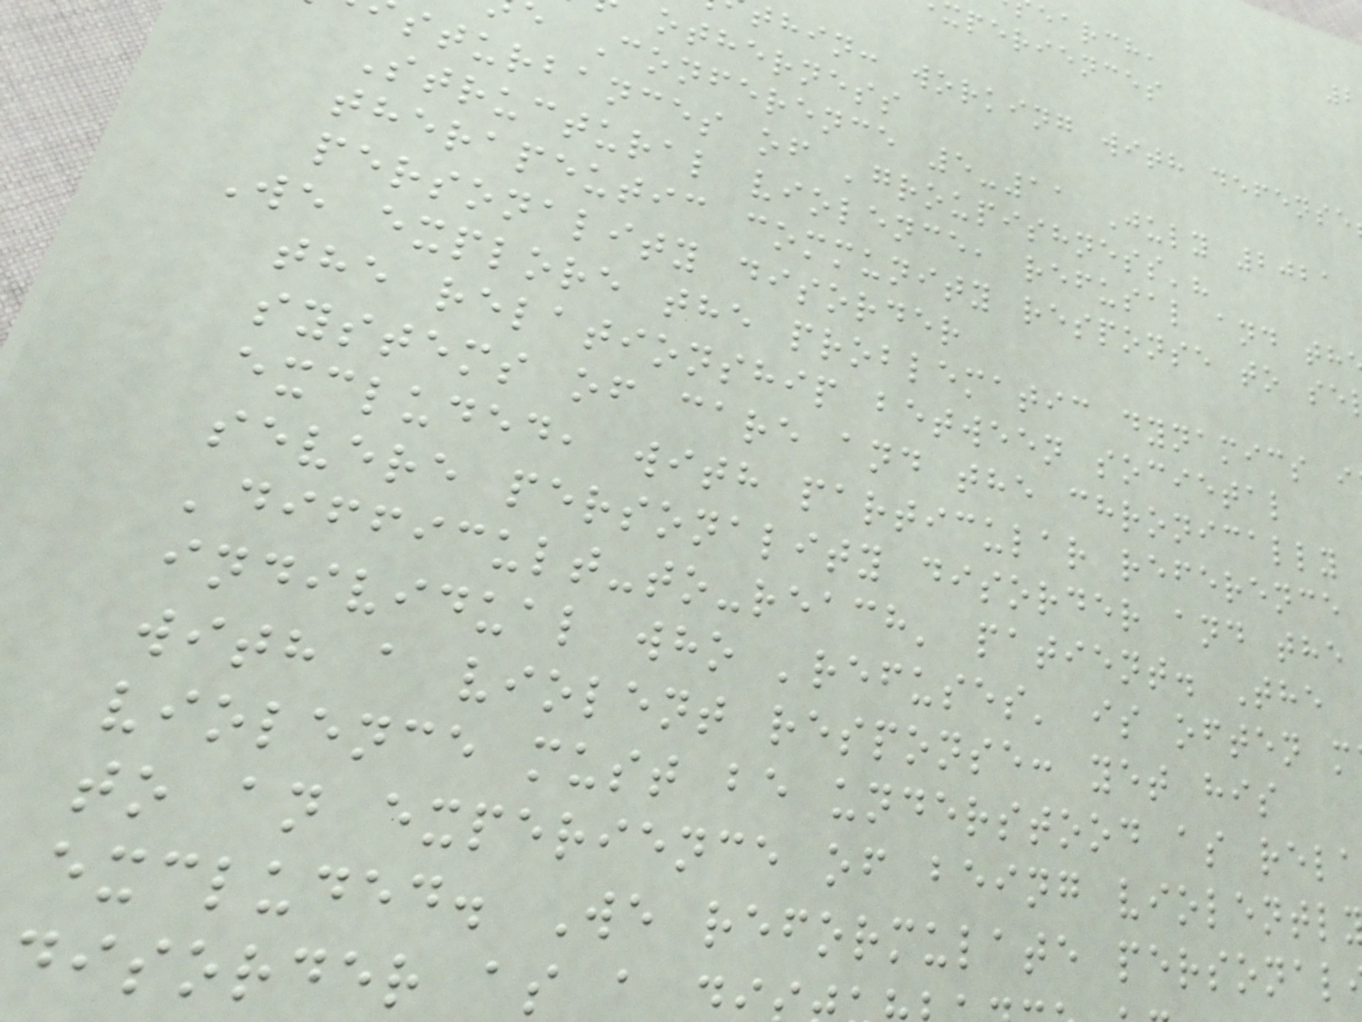xperiences
thin: working with defense
otherness
e Conference 5-11 July 2021
sturbances of 'groupishness'?
Structural violence, refusal and th
therapeutic community response to se
personality disorder
We explore the problematic dynamics i
the relationship between societal
systems of care and the chronically
excluded, with particular reference
severe personality disorder and the
'difficult-to-reach' patient. The
individual who 'refuses' is often m
with a violent response: yet his
violence must be understood as rela
to an experience of being violentl
excluded. We reformulate personal
disorder as a
